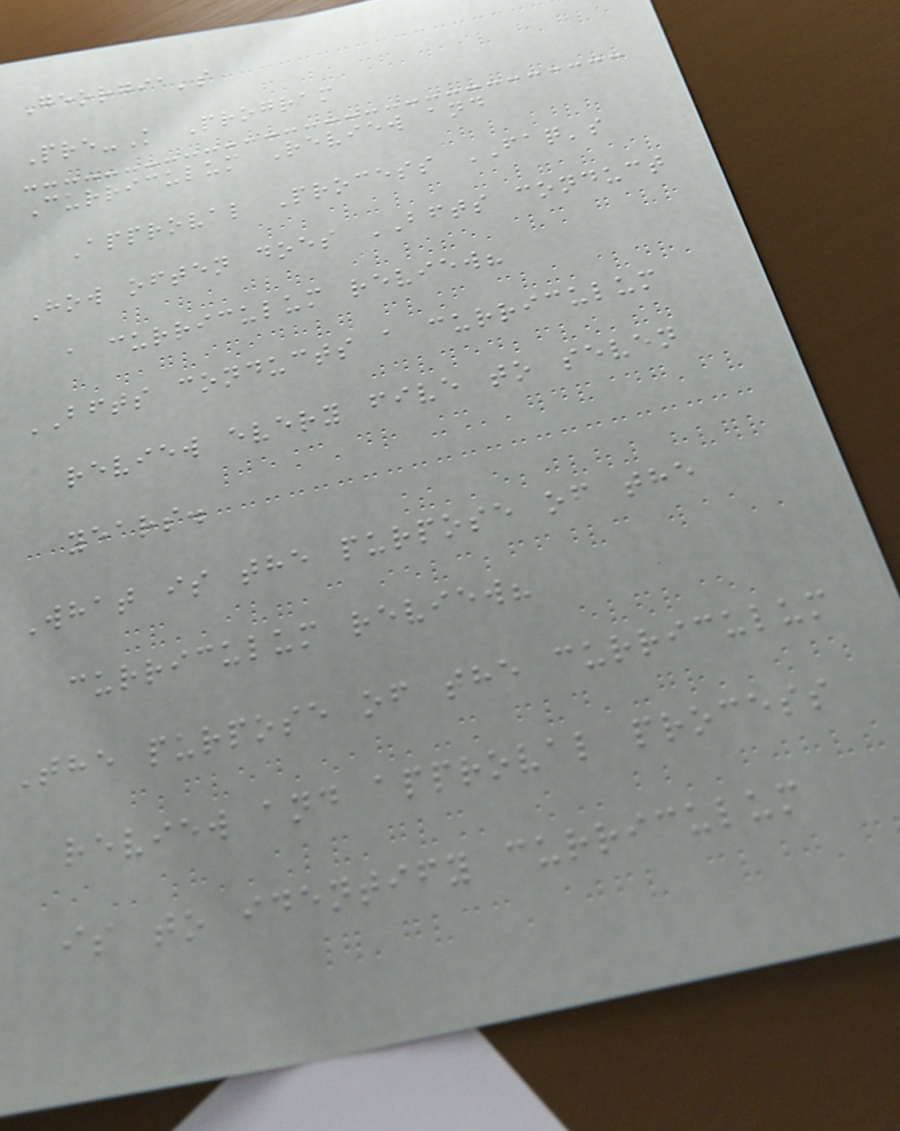Georgia's
Pre-K Program
Curriculum Review and
Approval Process FAQ's
How often does BFTS conduct
a curriculum review?
BFTS conducts a curriculum
review every five to seven
years.
What is the purpose of the
curriculum review?
The purpose of the curriculum
review and approval process
is to identify curriculum
